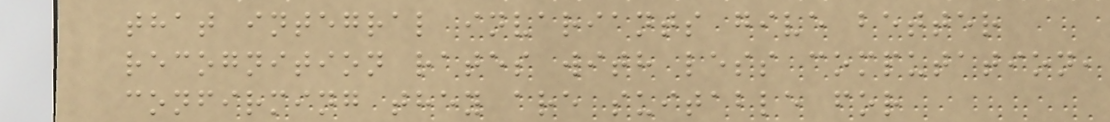that integral invariants give better
recognition rates with less computation,
confirming they are suitable for
